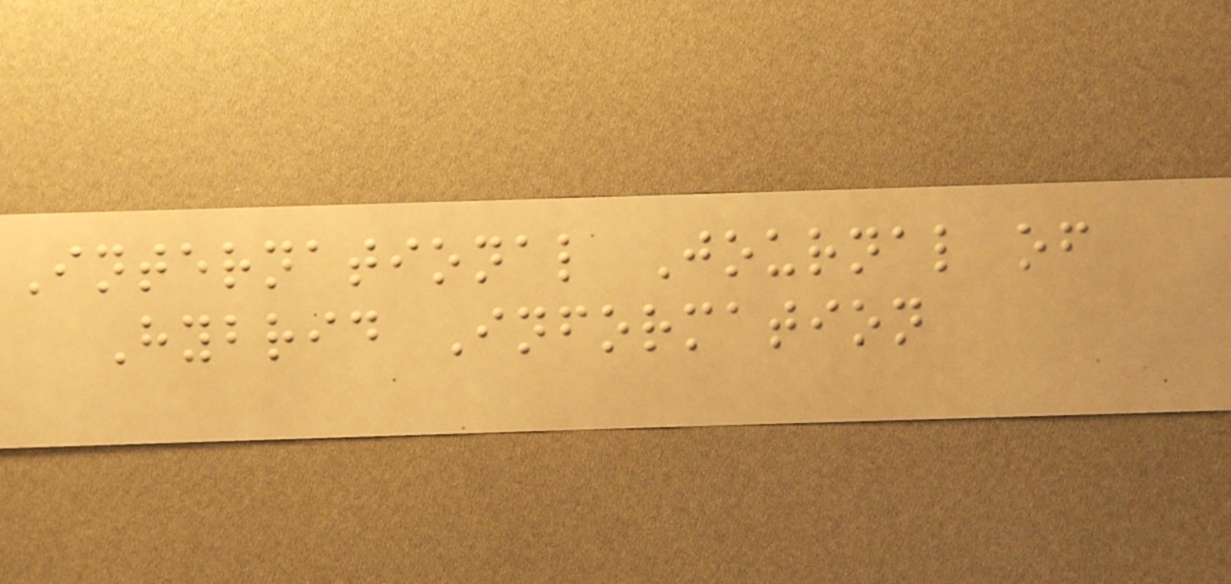International Journal of
Hybrid Information
